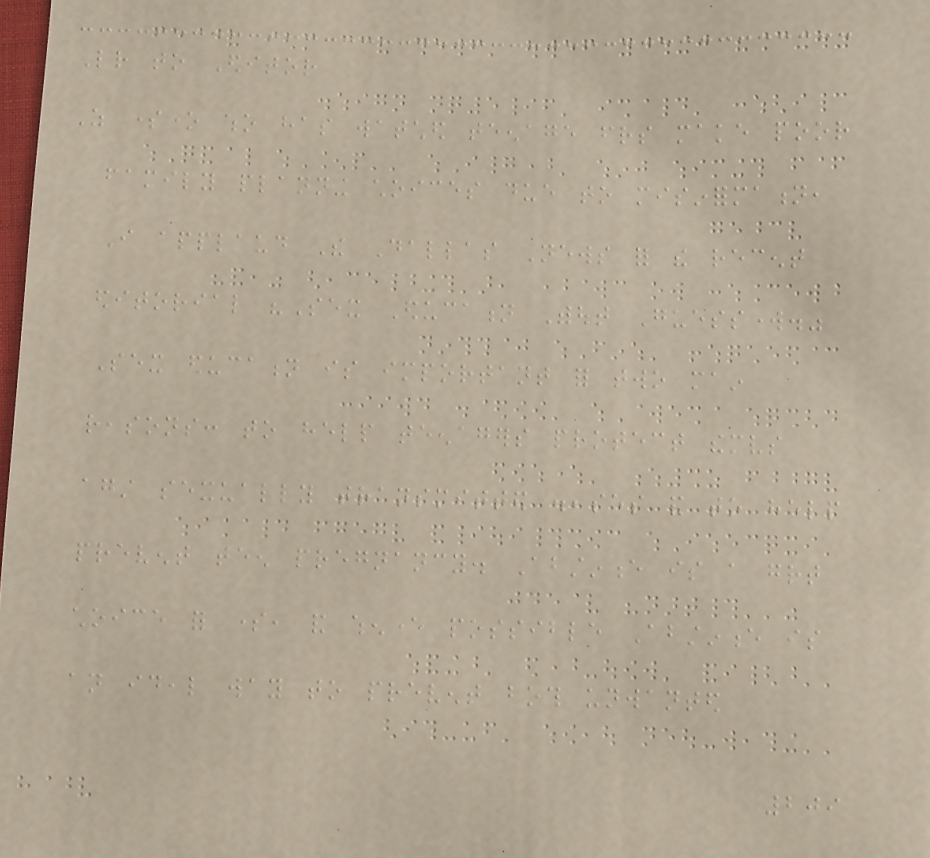Letter to Editor
As someone who has watched teenage friends make poor
family planning choices due to misinformation,
I applaud The Dallas News for the recent
editorial "Sex Education Without Guesswork."
Sex education is important for two main
reasons: to help teenagers protect themselves
against sexually transmitted diseases and to help
prevent teen pregnancy. Abstinence is a great
choice for some, and whenever possible Abstinence is
an ideal way to prevent both unwanted
209
